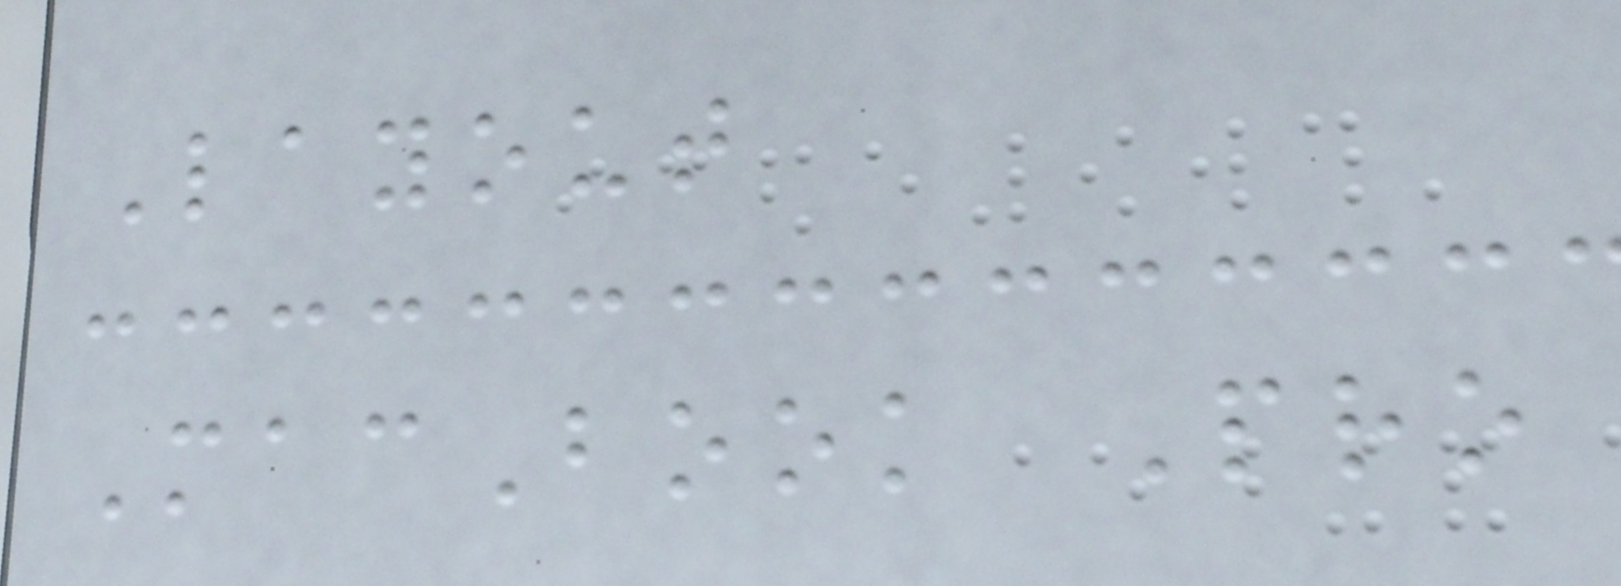Layout
MacBook Pro
